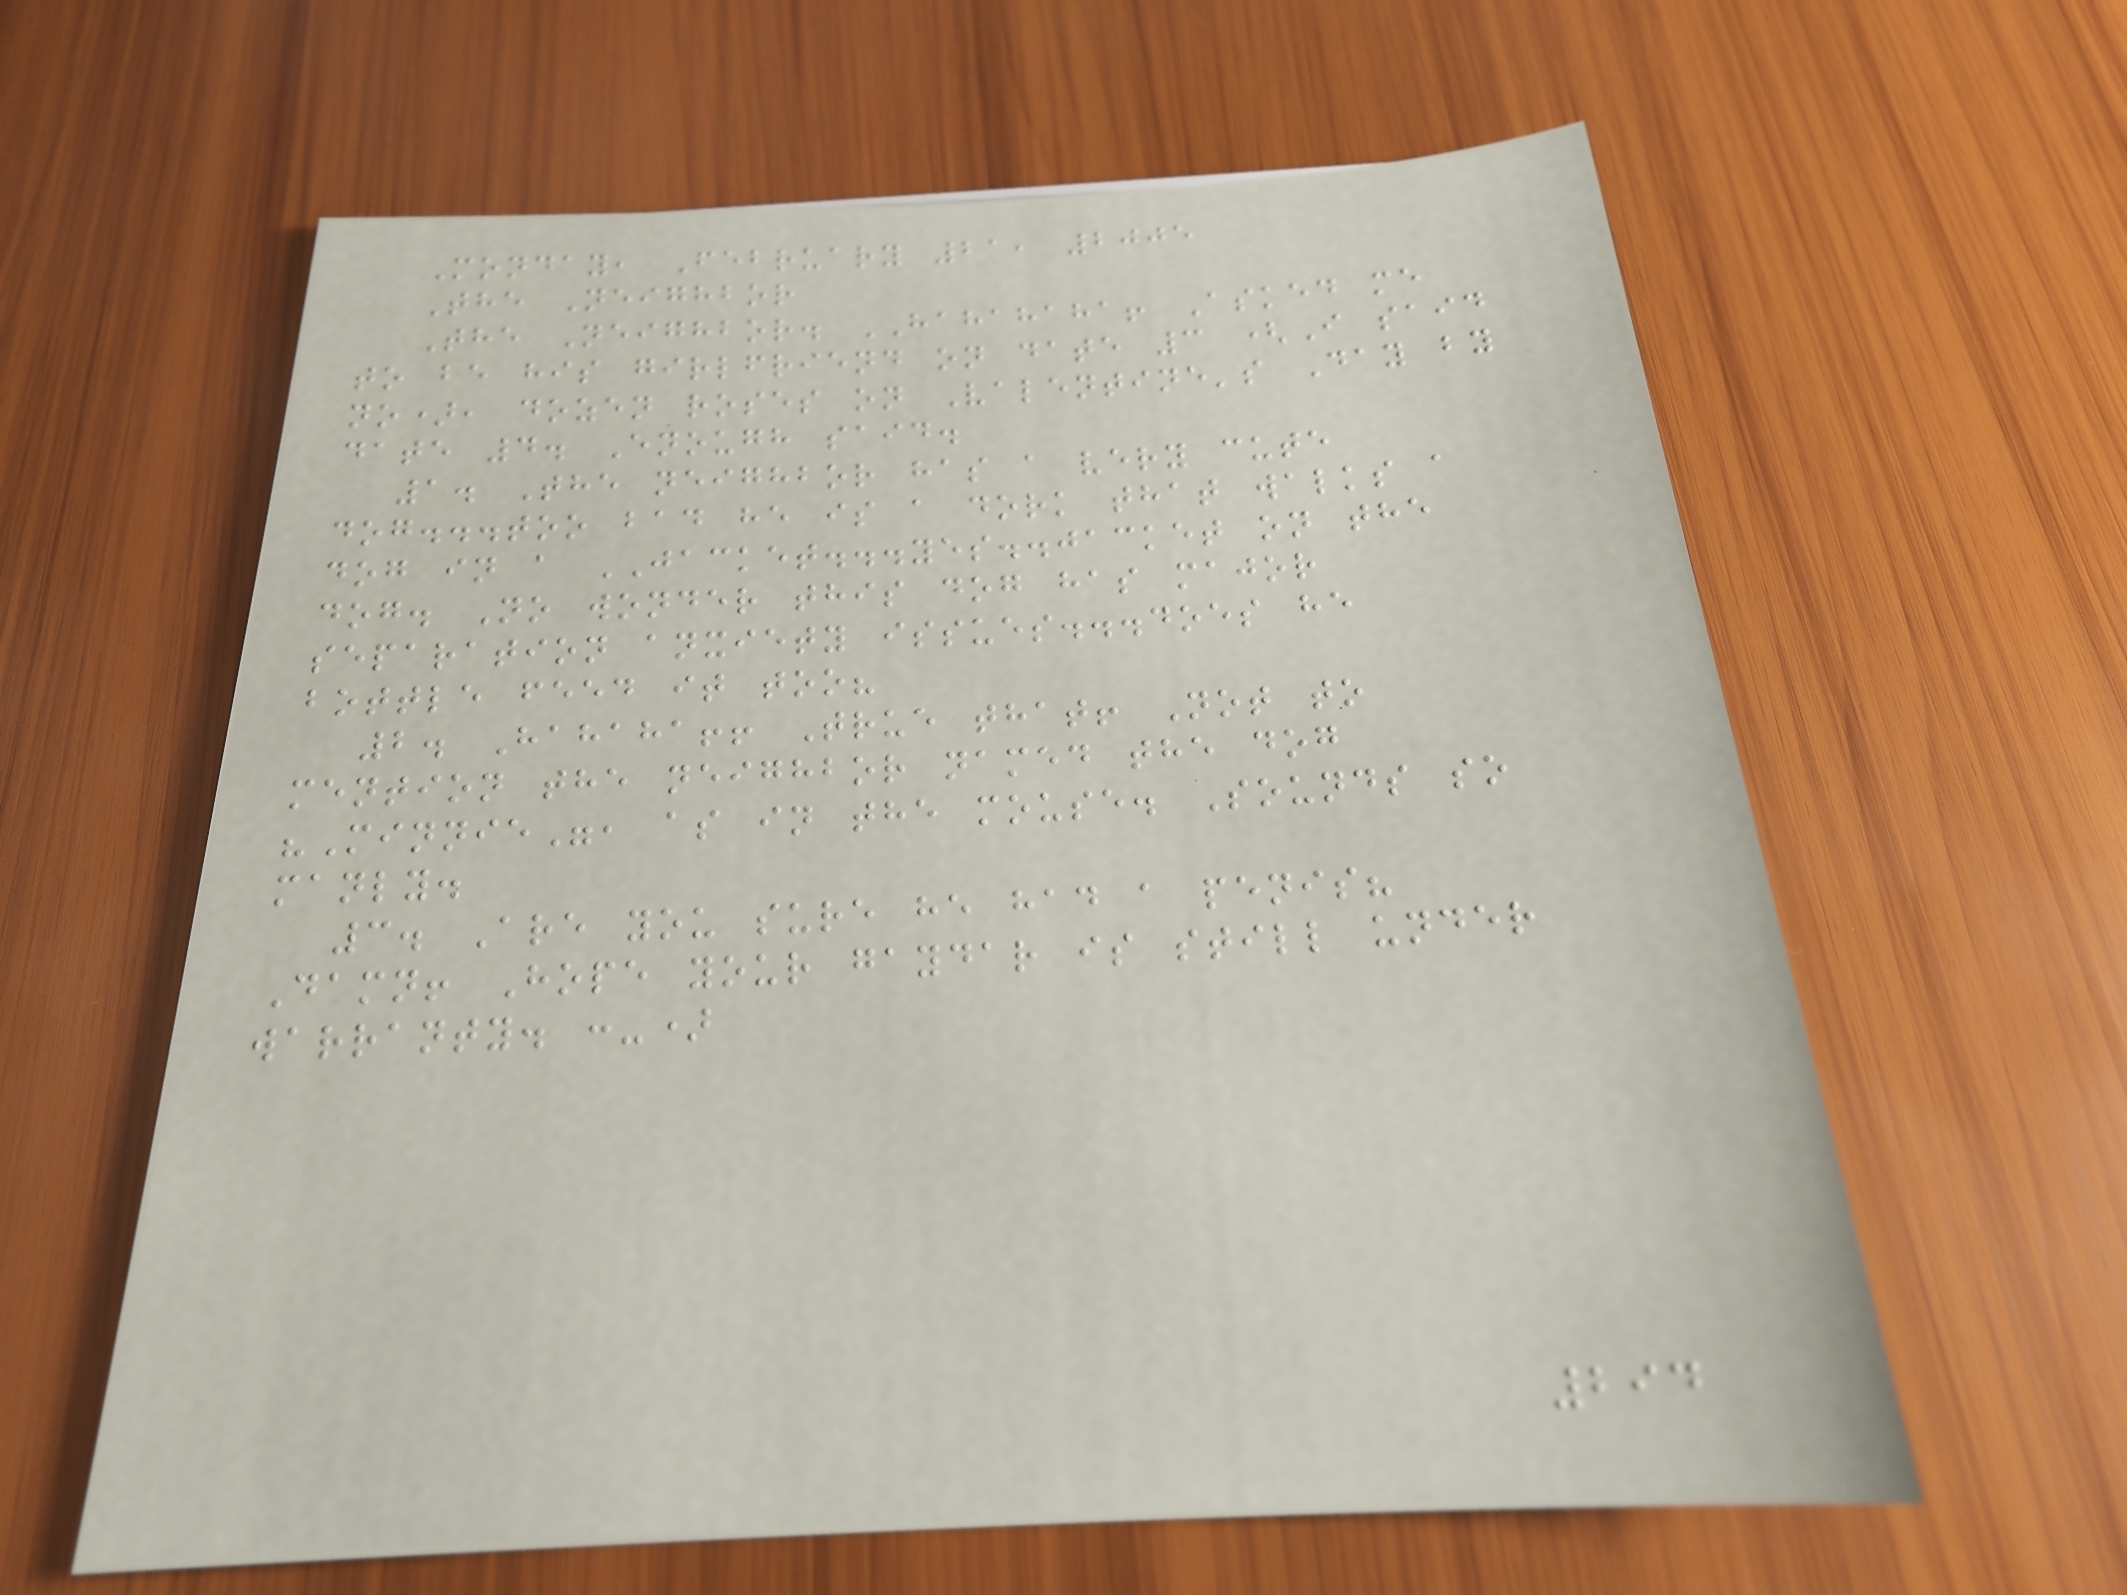Monday, February 21, 2005
The Neighbor
The Neighbor. HAHAHAHA! Asked me
to be his girlfriend on date 3 (I said
no), dozen roses on Valentine's Day by
date 4. Enough said.
1. The neighbor has a very cute
dog...too bad he is a dork that walks a
dog in a JACKET...yes..jacket on the
dog. No wonder this dog has major
separation anxiety issues...does he
bottle feed it too?
2. Hahaha!! True that! Not to
mention the neighbor named the dog
"Minnie", as in the mouse. Sounds so
manly.
3. Are you sure he had a penis?
Damn! Hope your gaydar is still under
warranty. :-)
294
